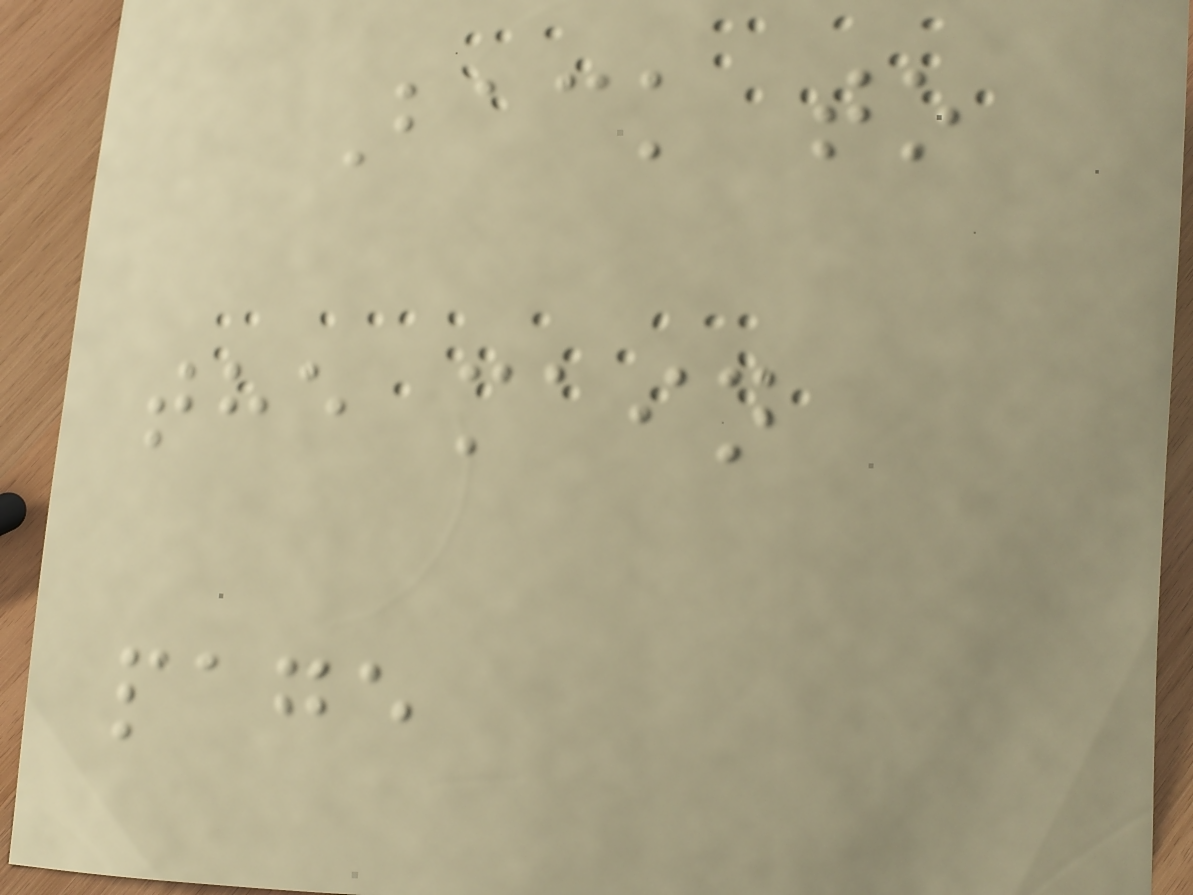Back to
the main
page
